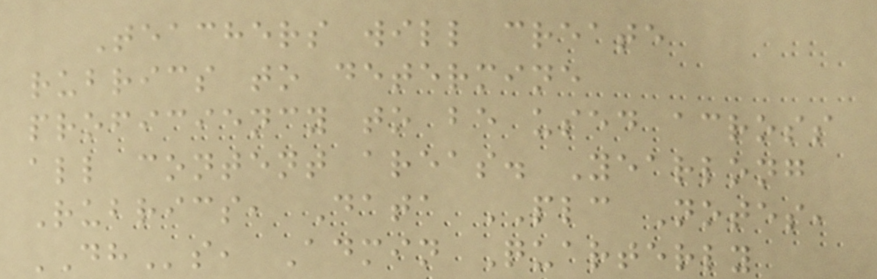Teachers will create
rubrics to determine
proficiency to be used across
all content areas. Yearlong
Rubrics, Data PLC Notes,
DHs, Admin Quarterly
